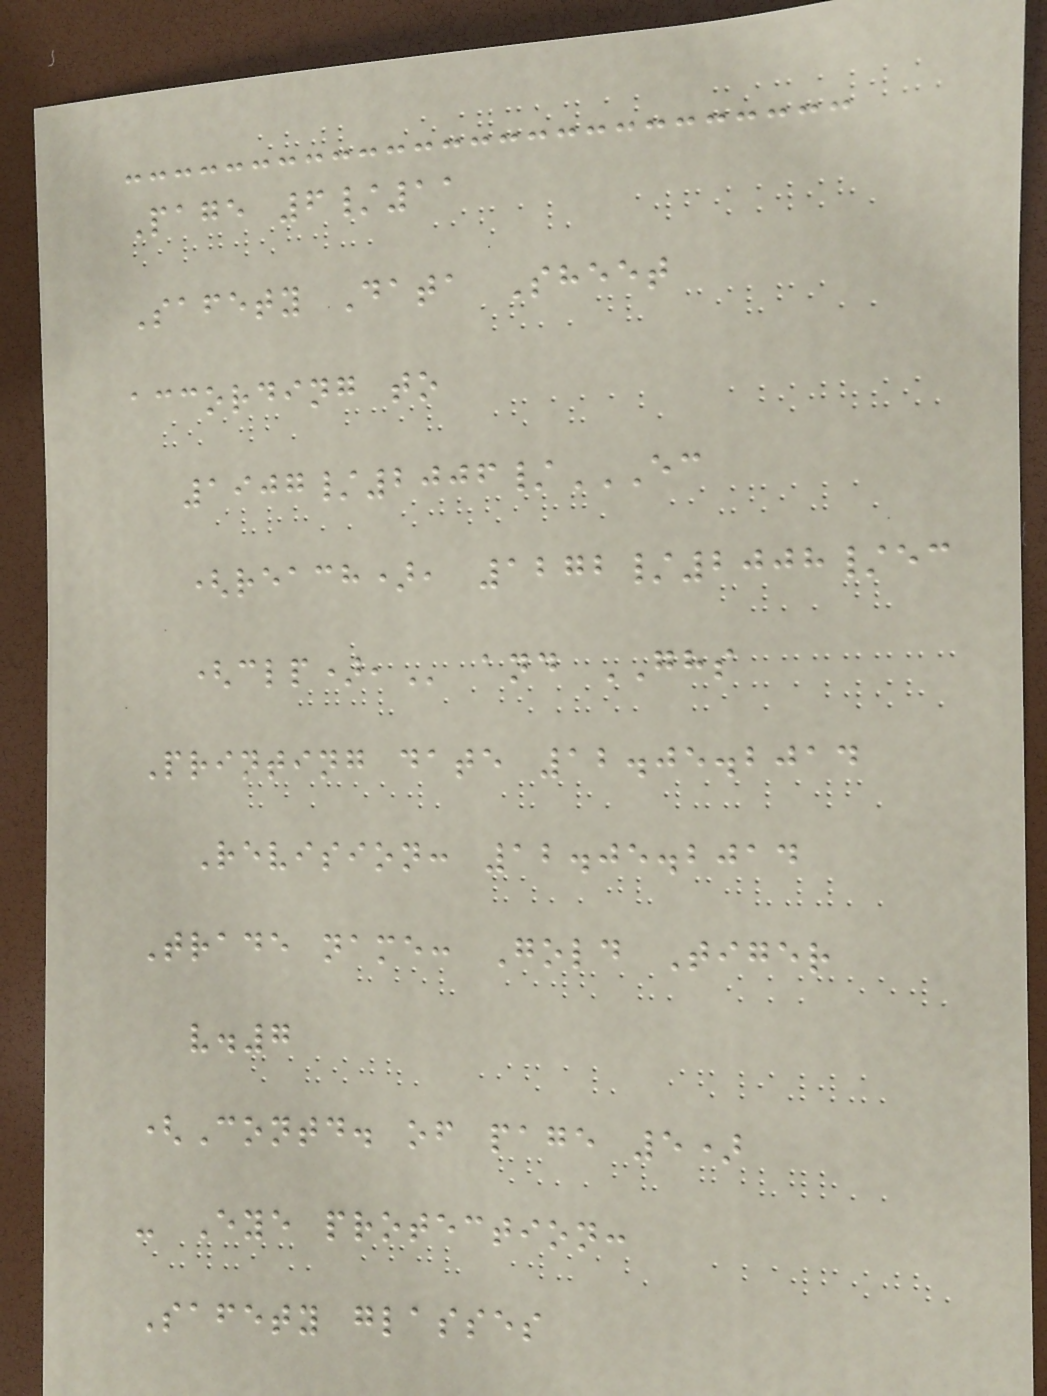Page 6/11
Safety Data Sheet
according to
1907/2006/EC
(REACH), 1272/2008/EC
(CLP), and GHS
Printing date 12.05.2014
Revision: 12.05.2014
Trade name: Gold Tiger
v.7
(Contd. of page 5)
- Eye protection:
Safety glasses
